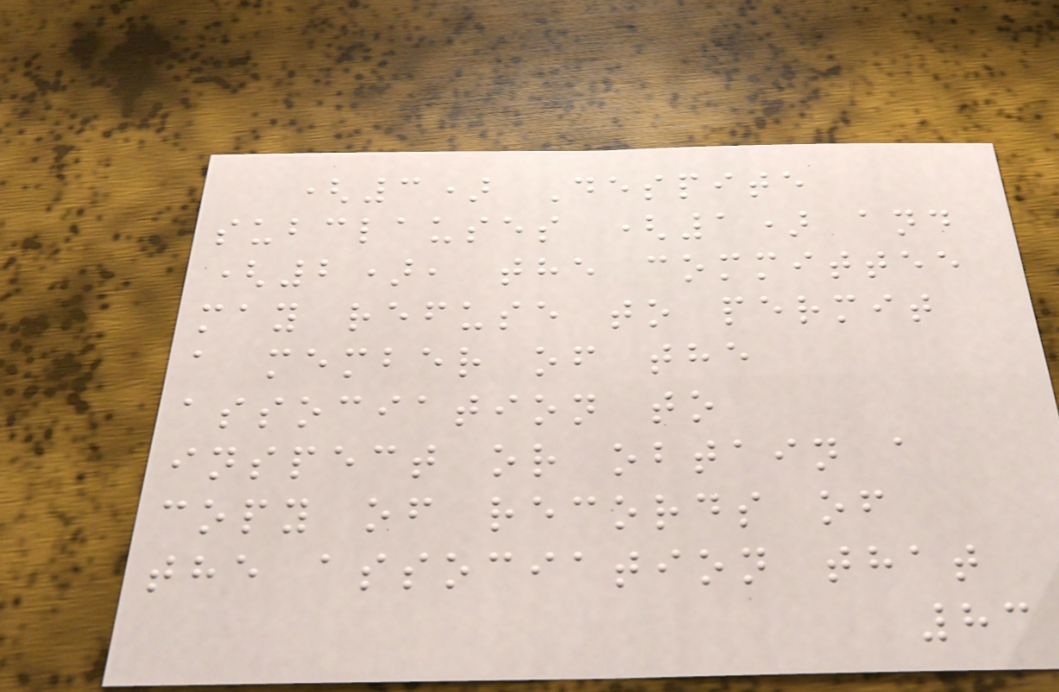(3) Despite
subclauses (1) and
(2), the committee
may refuse to permit
a member of the
association to
inspect or obtain a
copy of records of
the association that
83
